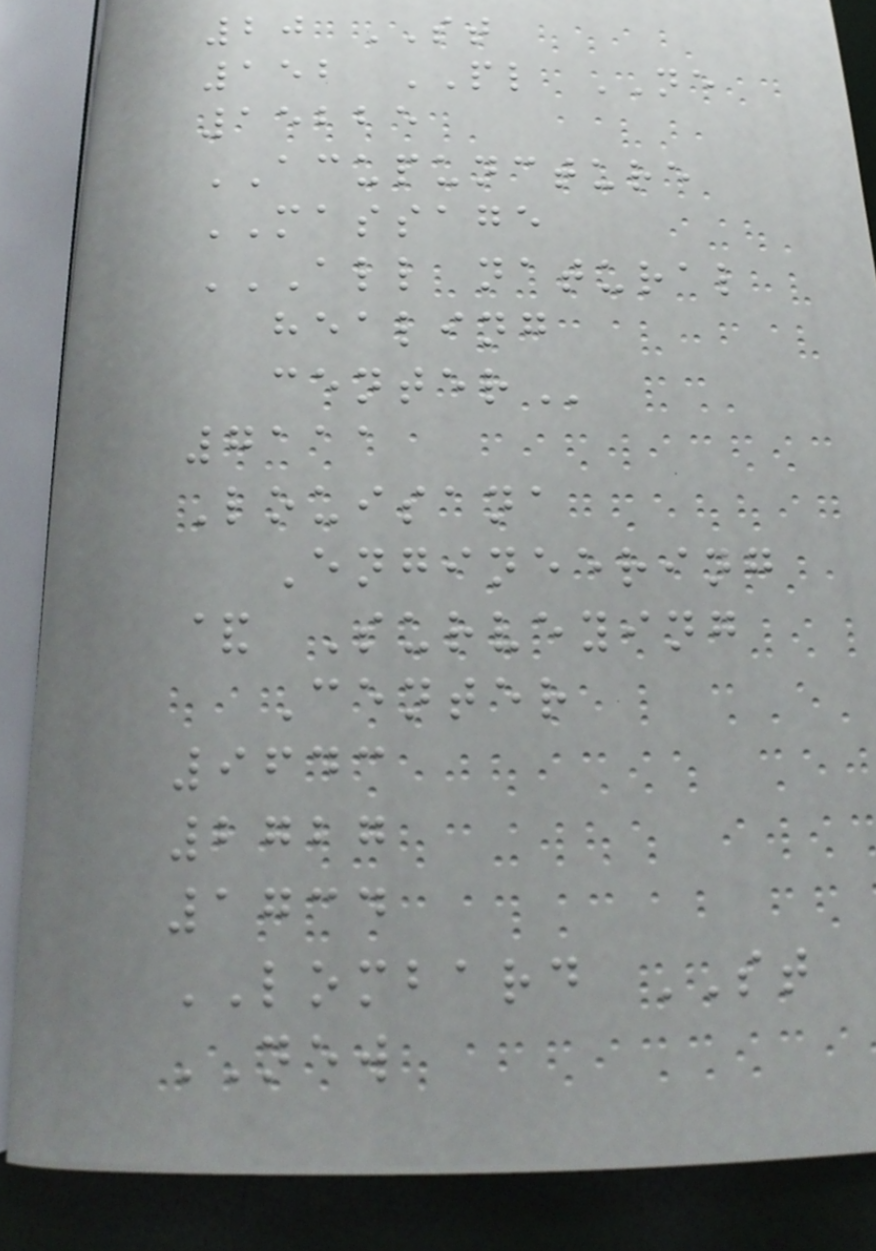20 ST
152 PL NE
15225
ACUPUNCTURE
MASSAGE
ALL NATURAL
HEALING
CENTER
7111
Louisana
Engineering
& Surveying
Center
9643
2727
1734
LOMBARD ST
NEW
